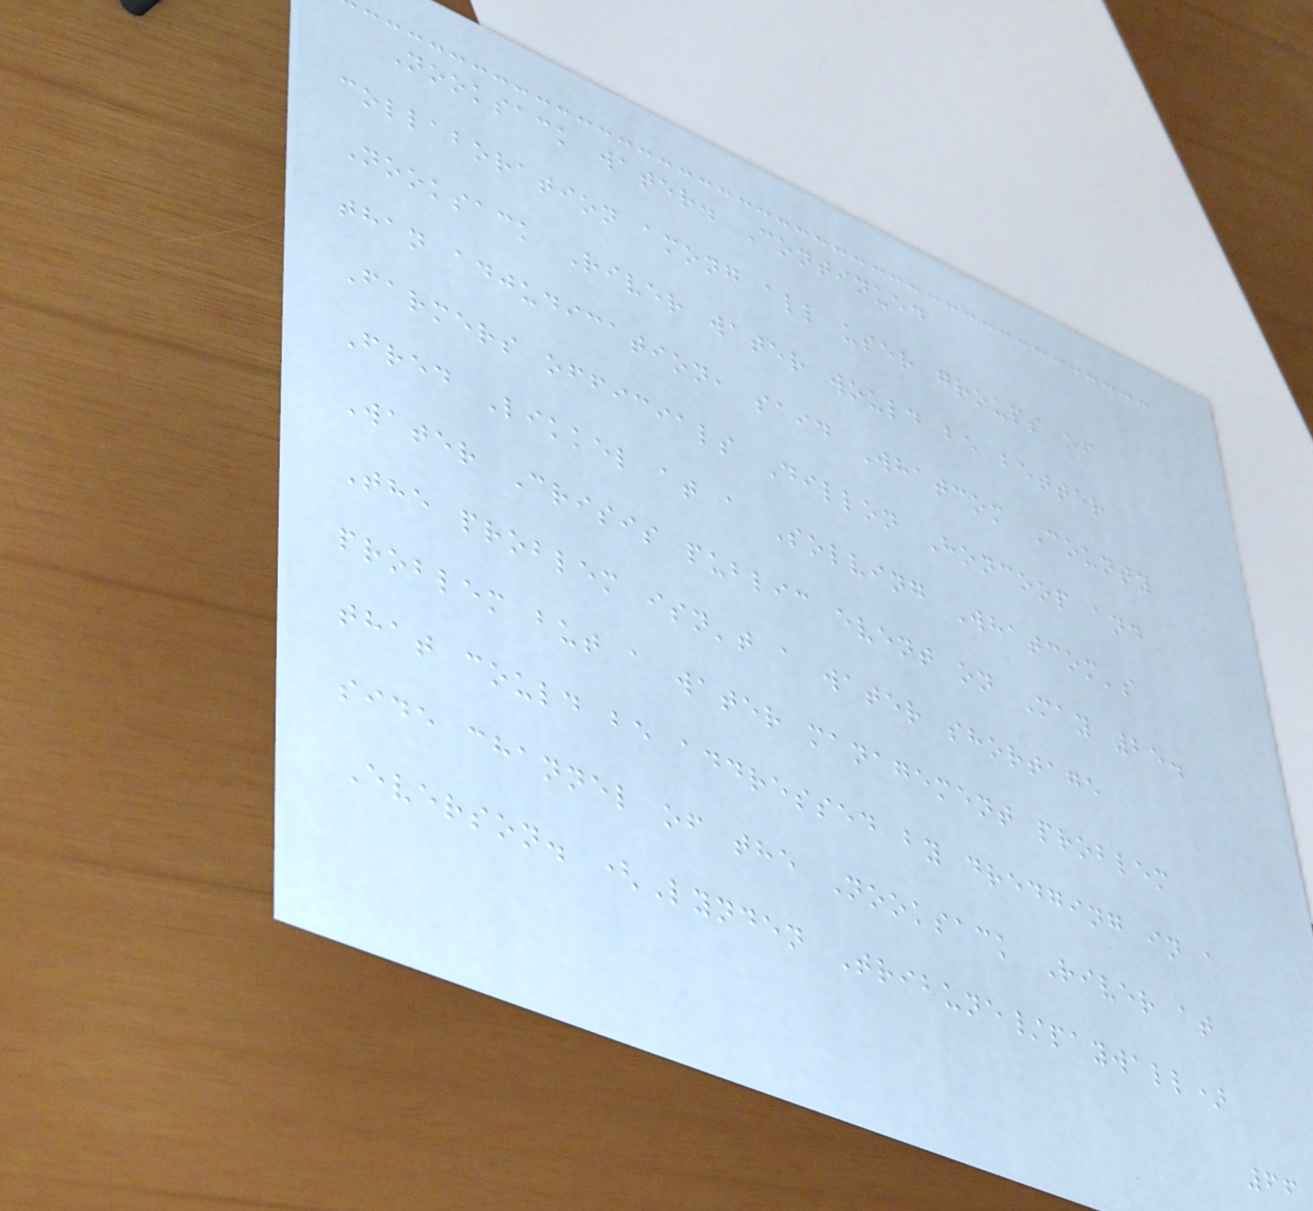Nooksack water. Continued
collaboration among all user groups of
Nooksack River water would be better
than adjudication, said Whatcom County
Farmers officials Dillon Honcoop and
Fred Likkel at a Solving Whatcom's
Water Crisis public event on May 25.
The problem isn't a water shortage
problem but a water management problem
that could be addressed by dredging in a
side channel of the Nooksack River at
Everson. (Lynden Tribune/paywall)
66
